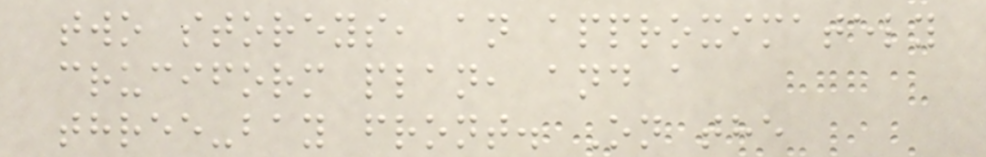two storeys, an approximately
cruciform plan, and a
three-bay front. On the
